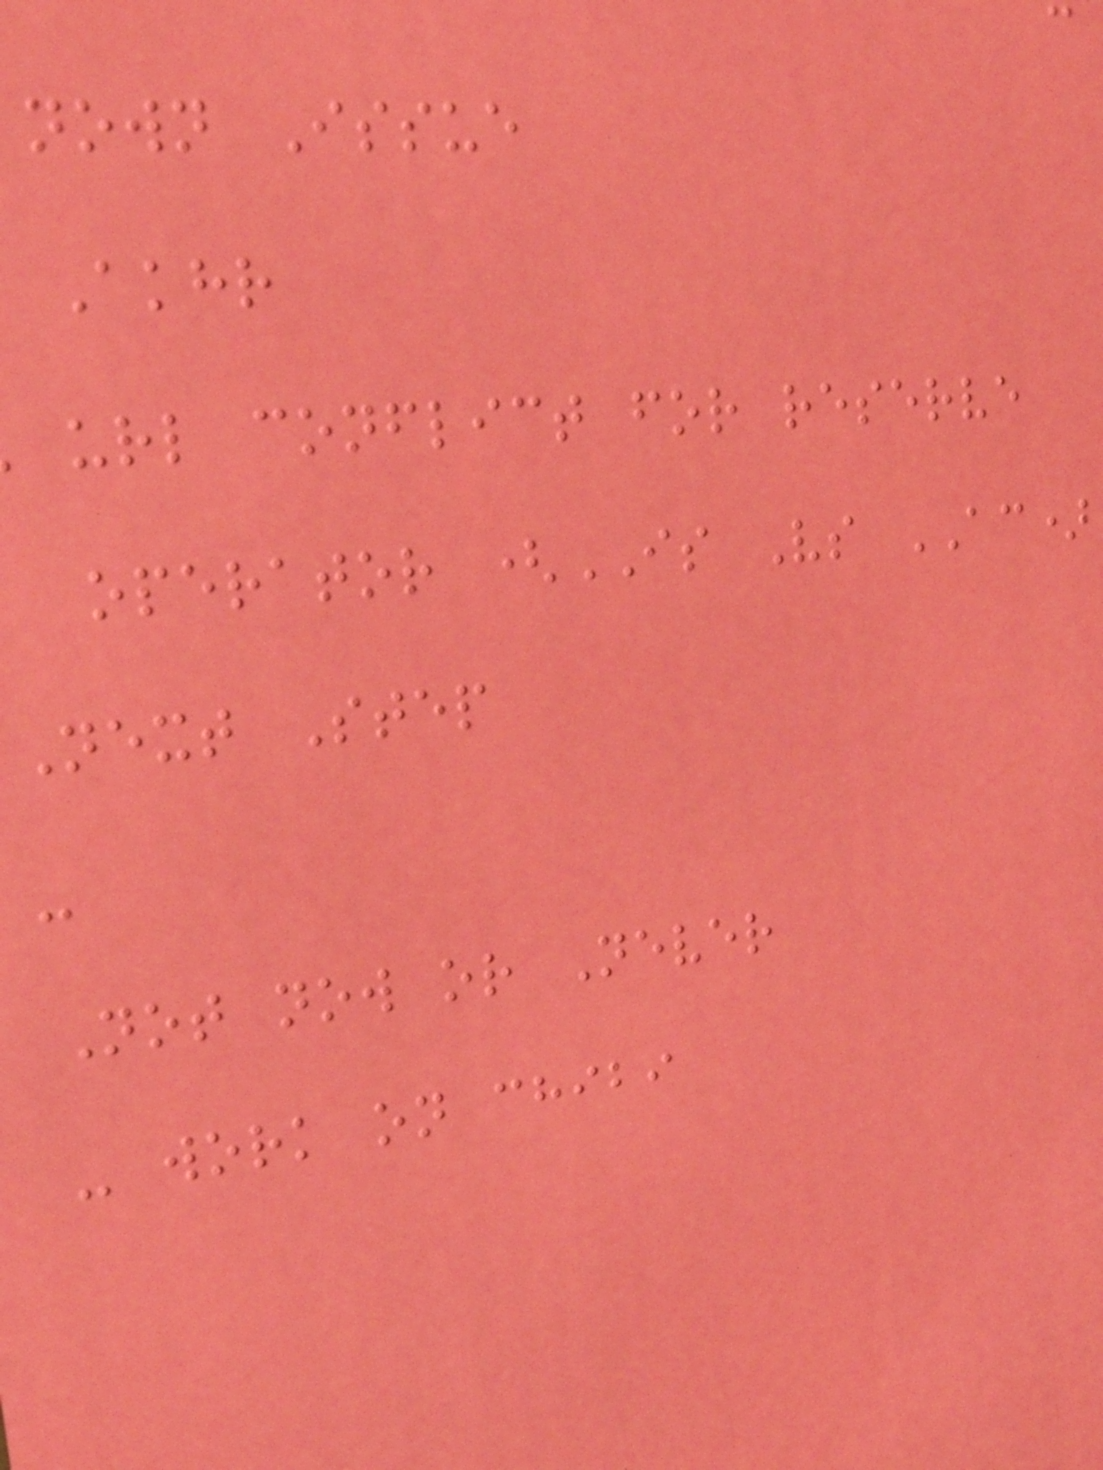nown Issue
Akhr
url conflict for reserve
operator (IS Vs AC)
Next Step
-
Not now or Never
- work on chibi
